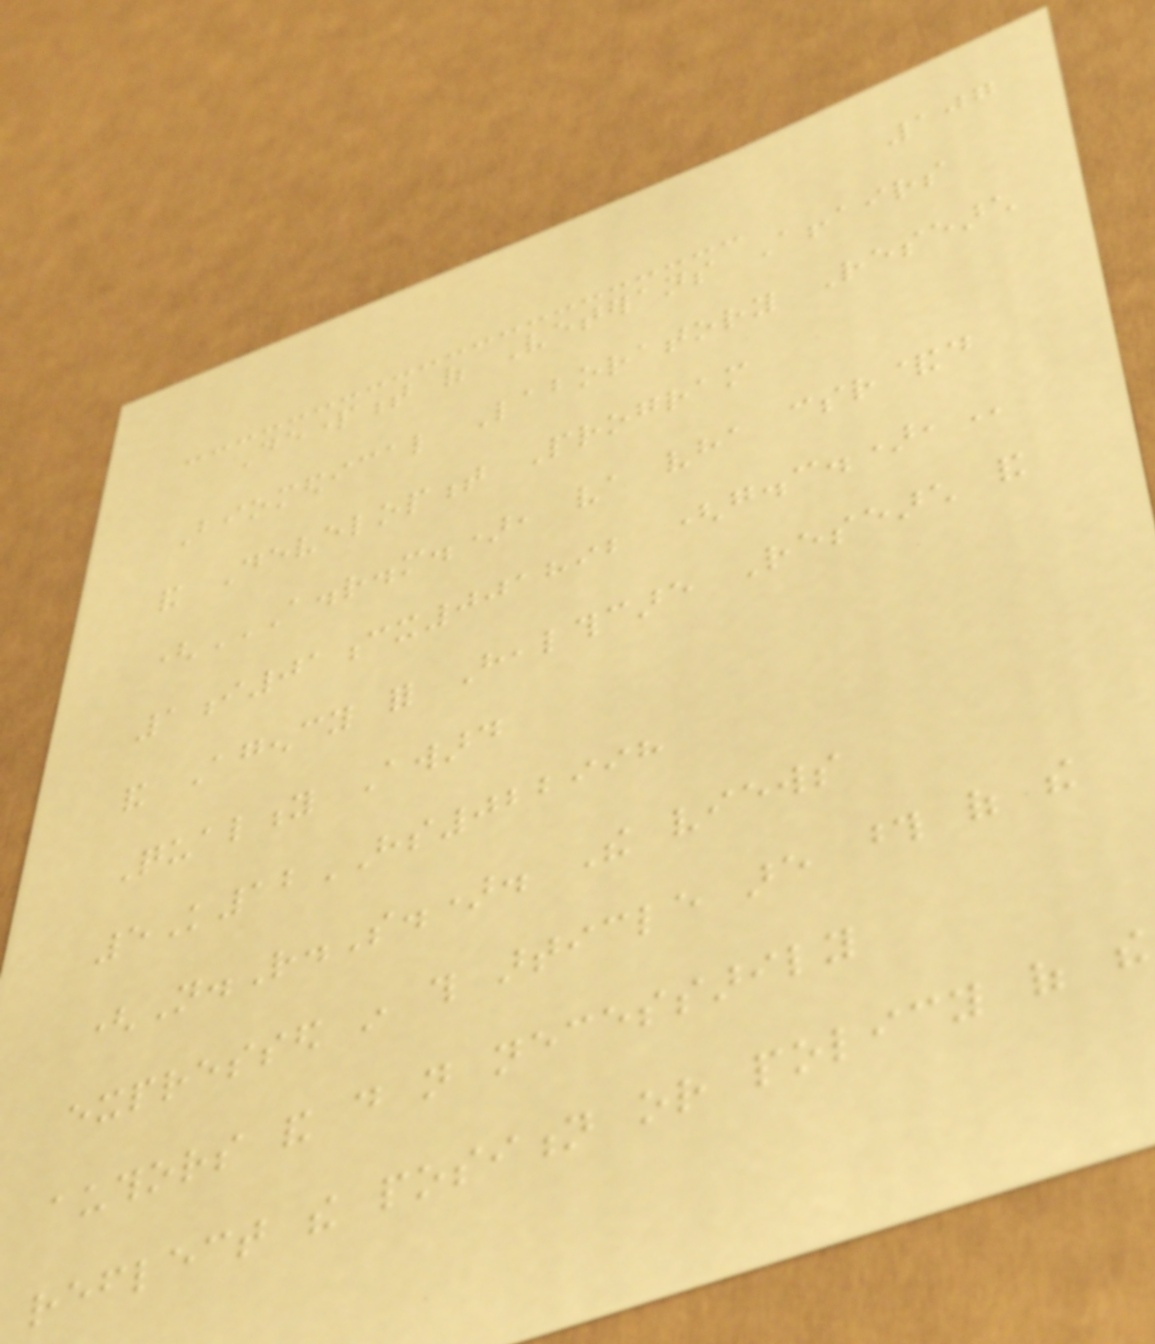107
Department of Veterans Affairs
Biomedical Laboratory Research
and Development Program
(A.R.M.), VA VHA CSR&D
1I01CX001892 (G.C.),
and Agency for Healthcare Research and
Quality Award
5K12HS022998
(N.R.S.). The views
expressed in this article are those of the
authors and do not necessarily
reflect the position or policy of the
